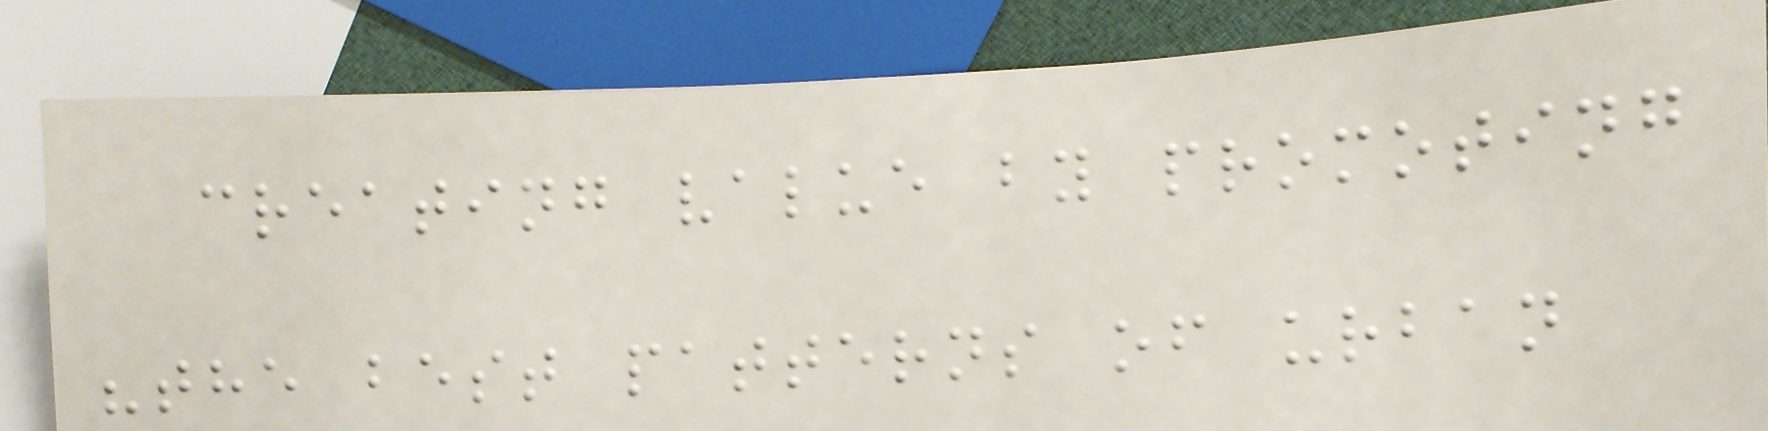creating value by promoting
"the best patterns of urban
